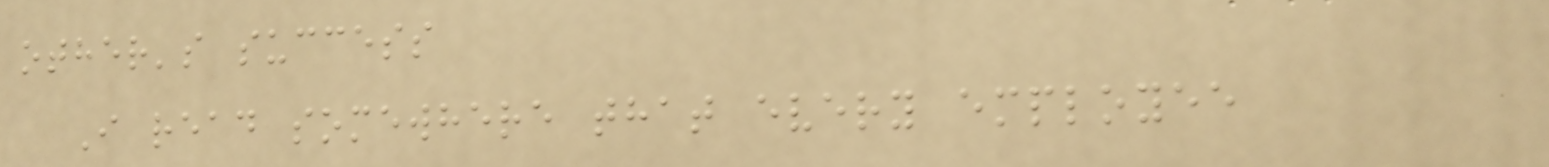other's success
I read somewhere that every employee
